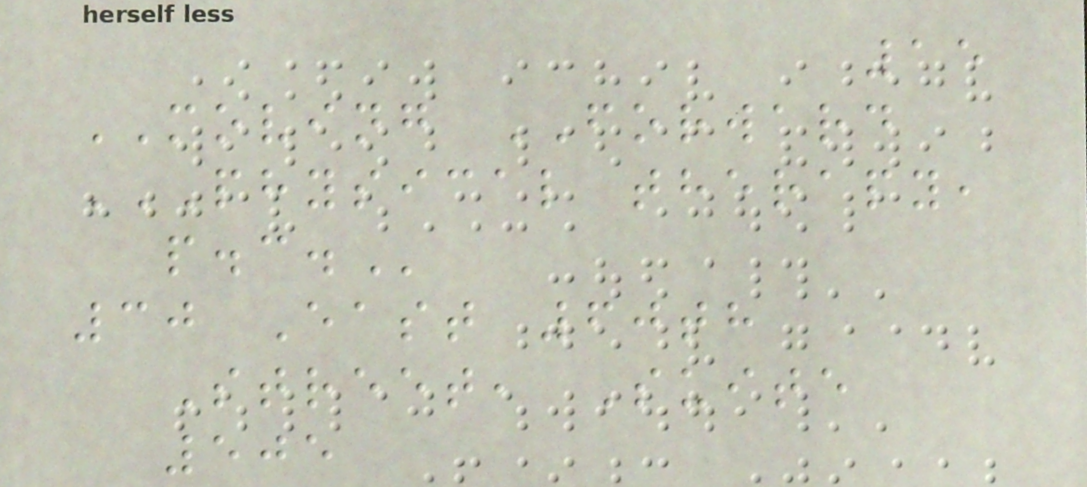15
MOVING FORWARD
PHYSICAL THERAPY,
P.C.
30 East 60th
Street, Suite
505
